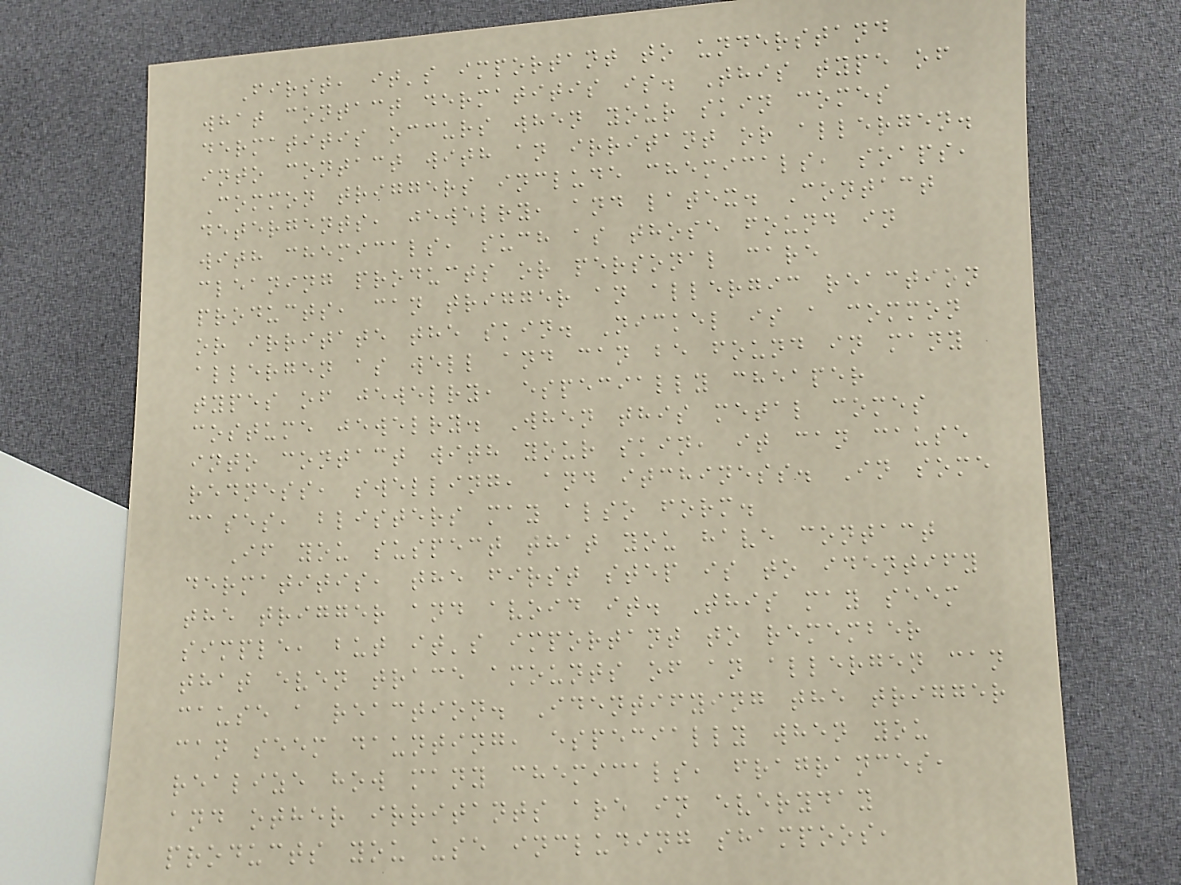First, it's important to understand
what contact dermatitis is. This type of
dermatitis occurs when your skin comes
into contact with an irritant or allergen.
Common triggers include chemicals, soaps,
detergents, jewelry, and latex. Contact
with chemicals, such as those found in
cleaning products or personal care
products, can trigger an allergic reaction
or irritate the skin. Nickel is a common
allergen as well and can be found in many
types of jewelry, especially cheaper
costume jewelry. When this metal comes
into contact with your skin, it can cause
redness, swelling, and itchiness. In some
cases, blisters may also form.
If you suspect that you have contact
dermatitis, the first step is to identify
the trigger and avoid it. This may seem
simple, but it's important to remember
that even trace amounts of an allergen can
cause a reaction. Identifying the trigger
can seem daunting, especially when you
realize how many chemicals, fragrances,
and other irritants are in everyday
products you use including shampoos,
